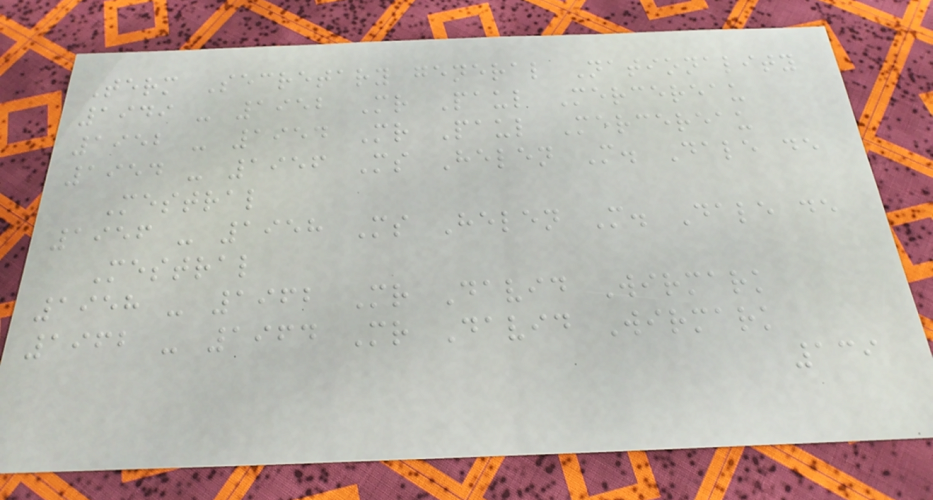Term Secretary general Nationality
1949 - 1952 Mr Paul Mercereau
1952 - 1954 Mr Paul Mercereau
1954 - 1956 Ms Helen M. Dale de
Mestral
1956 - 1958 Ms Helen M. Dale de
Mestral
1958 - 1962 Mr David Wirmark
1962 - 1964 Mr David Wirmark
139
